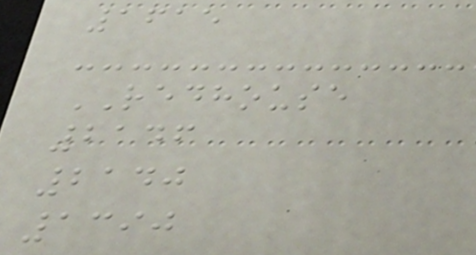1615
REDHOUSE
2146
2140
1390
